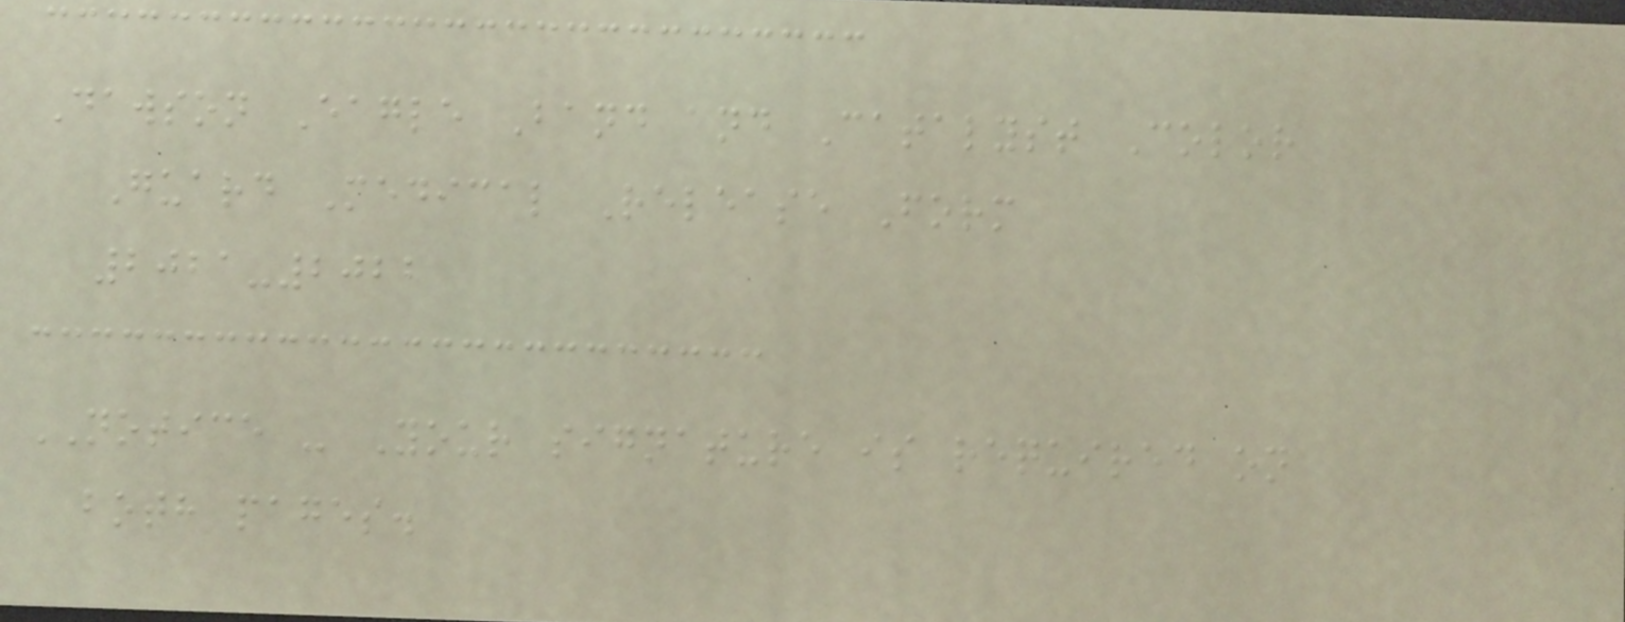Dawson Eagle Band and Catalyst Color
Guard Medical Release Form
2021-2022
NOTICE - Your signature is required on
both pages.
